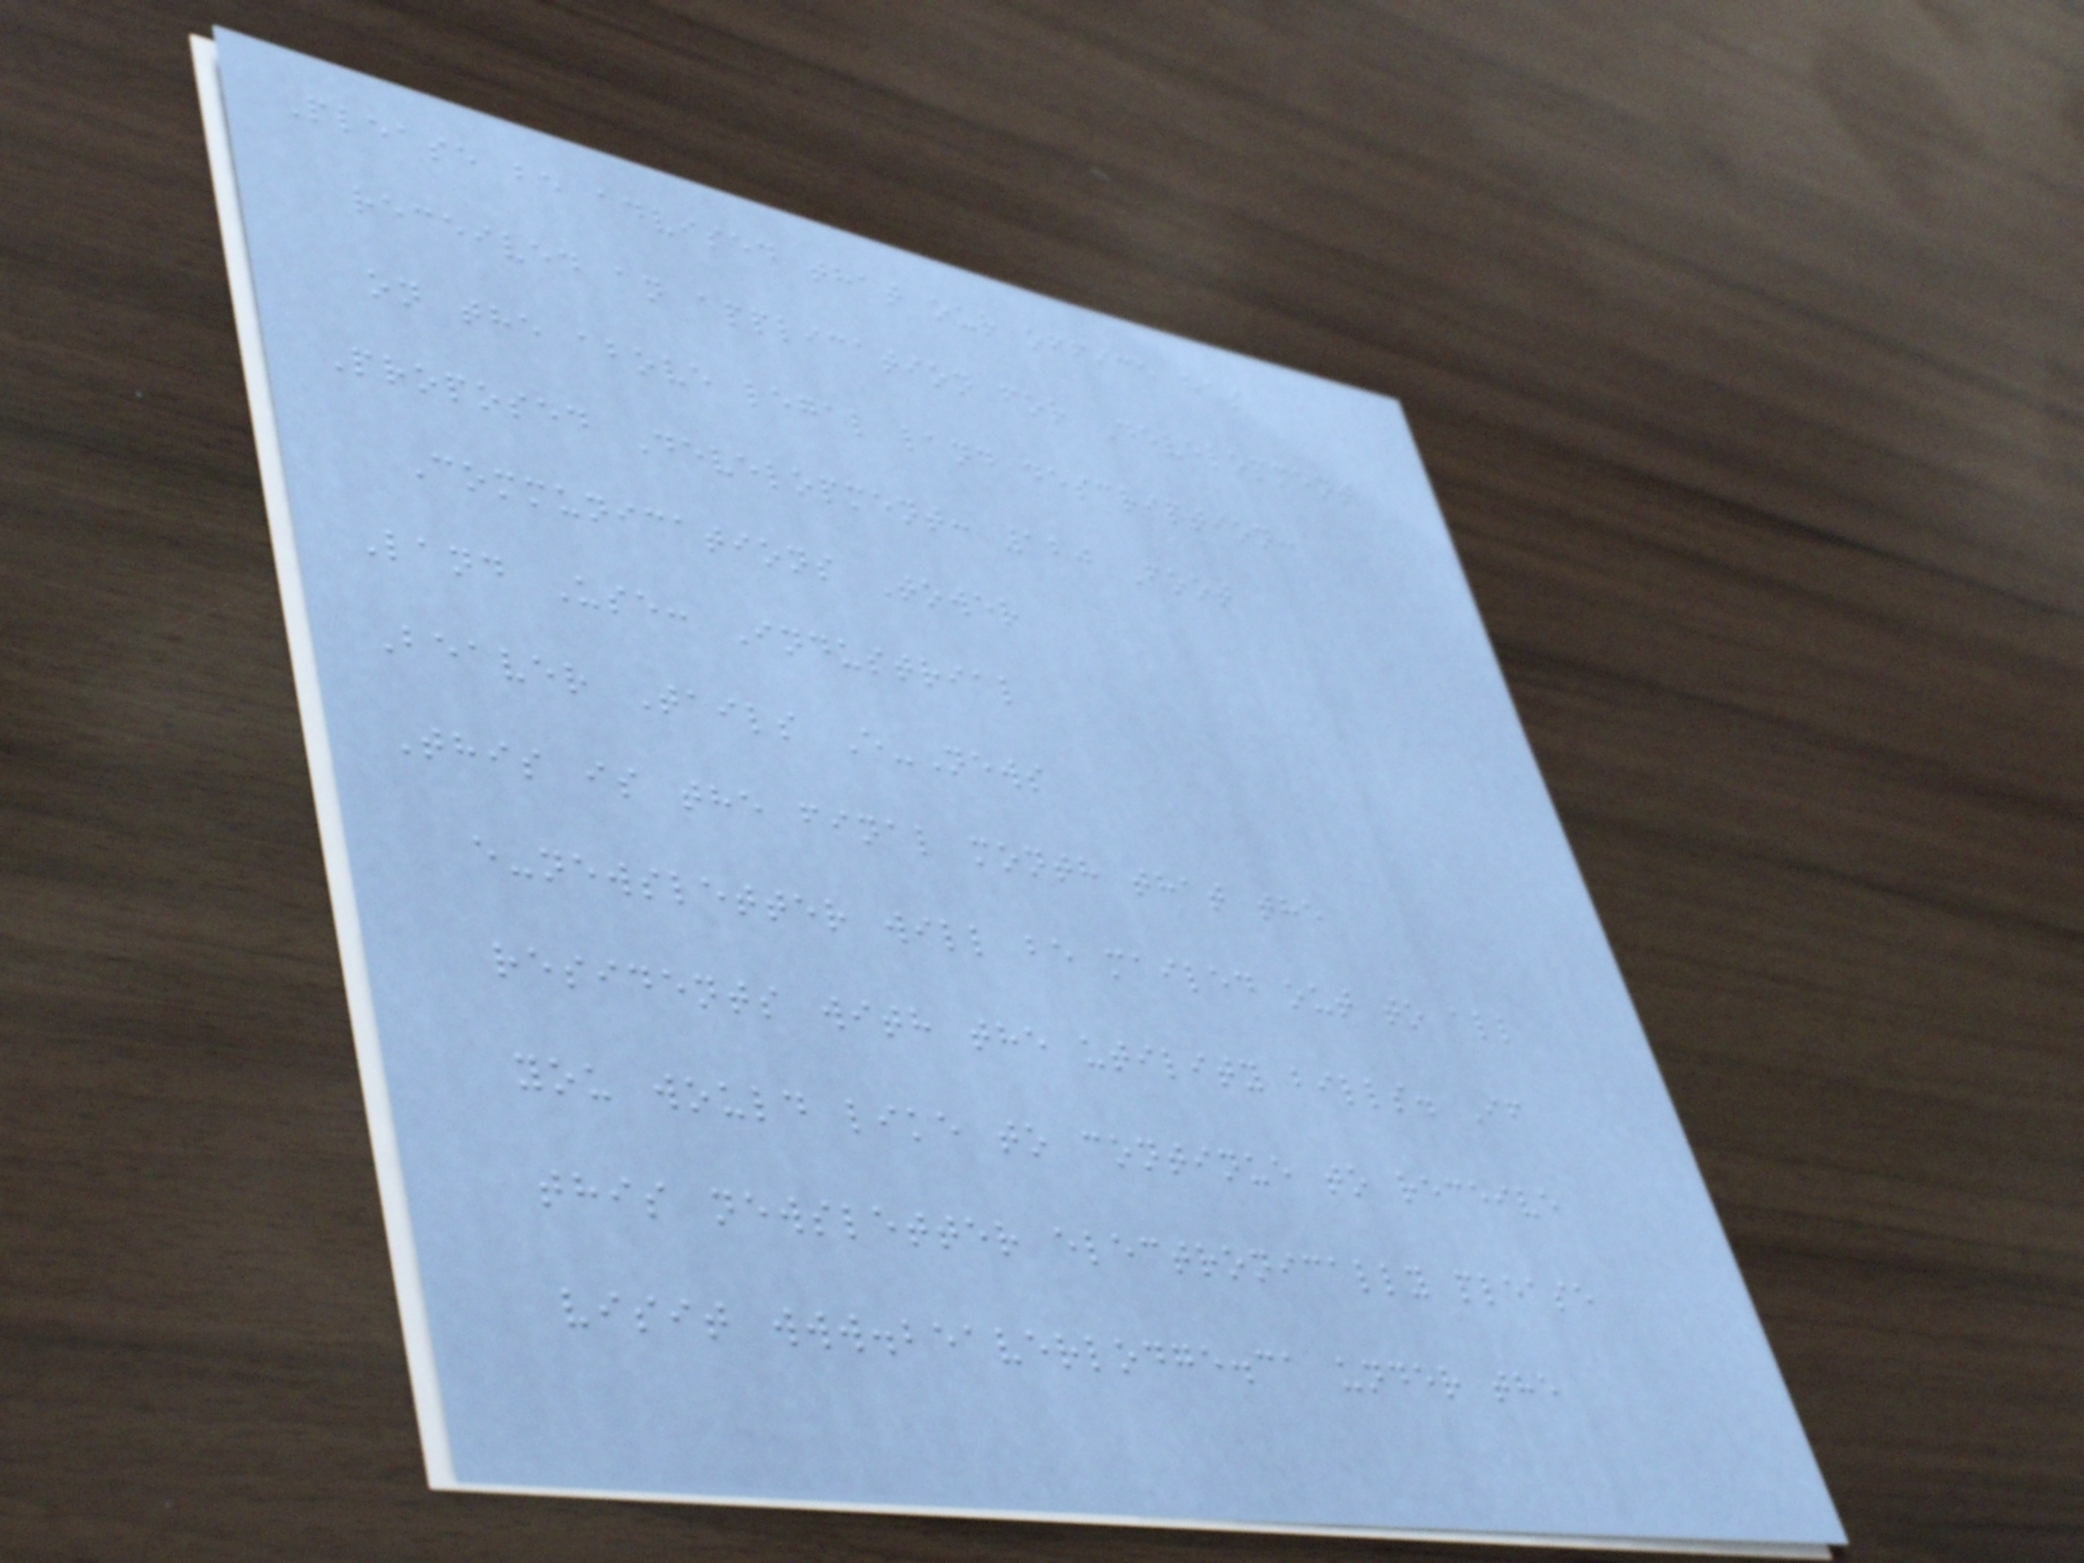Please be advised that our office has
received an application for Development
on the above legal land description:
Proposed Development: 120 Foot
Communications Tower
Land Use: Industrial
Beaver Tails E-News
This is the final month that the
e-newsletter will be mailed out to all
residents with the utility bills. If
you would like to continue to receive
this newsletter electronically please
visit www.beaverlodge.ca under the
